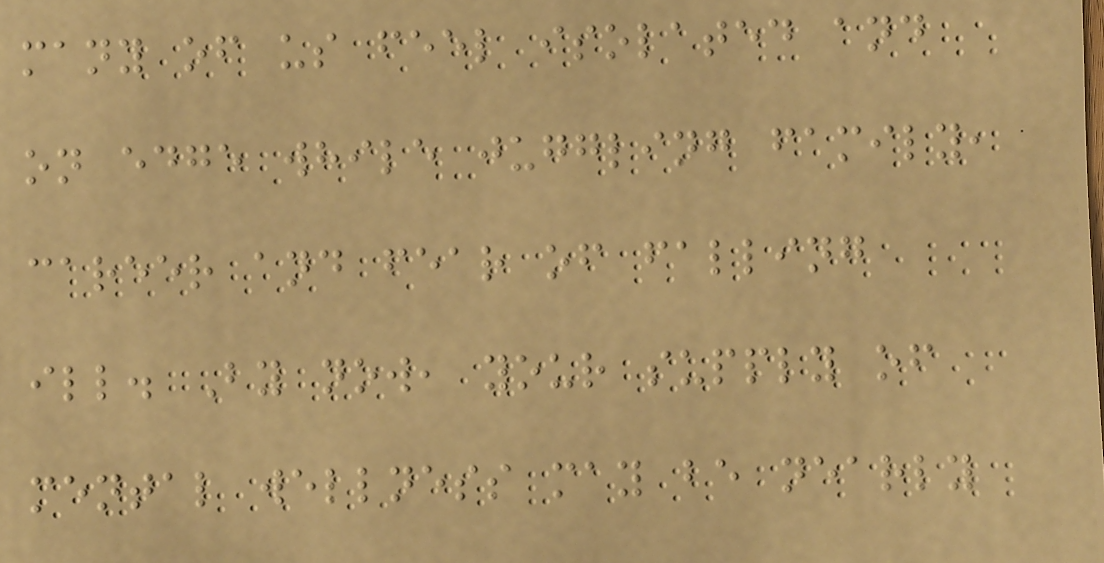many of us feel isolated and
on edge while juggling family,
career and fear of falling
ill. By now, your supply of
mental wellness may be nearly
